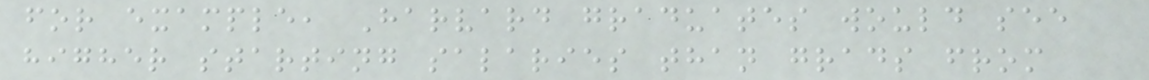for example, Harvard graduates would see
higher starting salaries than grads from
